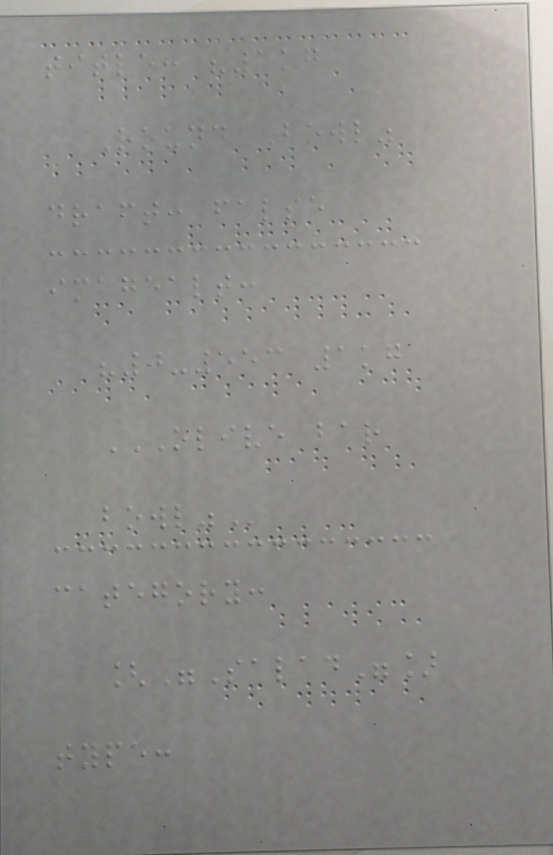title: "1kg
Round Bowl"
draft: false
imagealt:
"0-553 1kg
OLIVE BAR
BOWL"
category:
["Salad"]
type:
